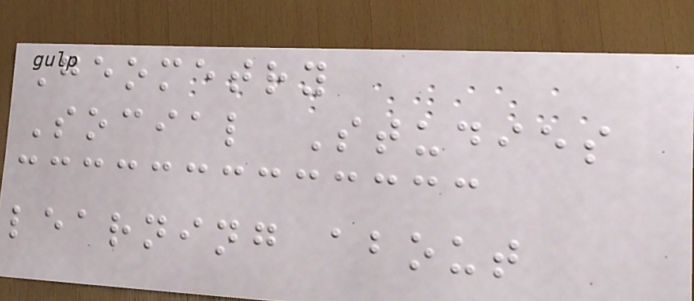Geometry
Social Studies
learning about
